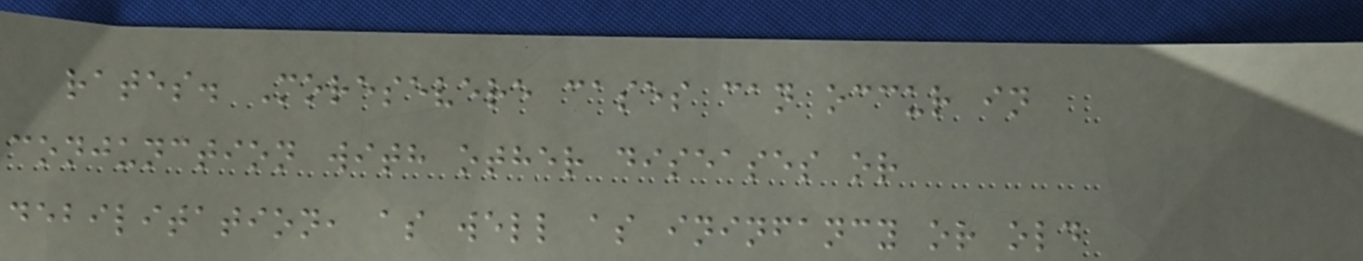rates. Moresevere cases can occur in
conjunction with other diseases or
debilitation, as well as ininfancy or old
